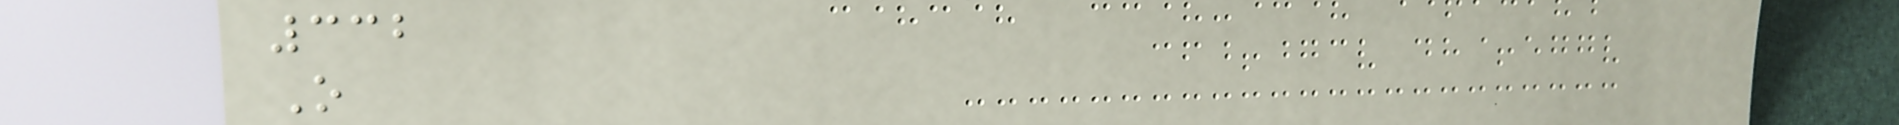332
O
